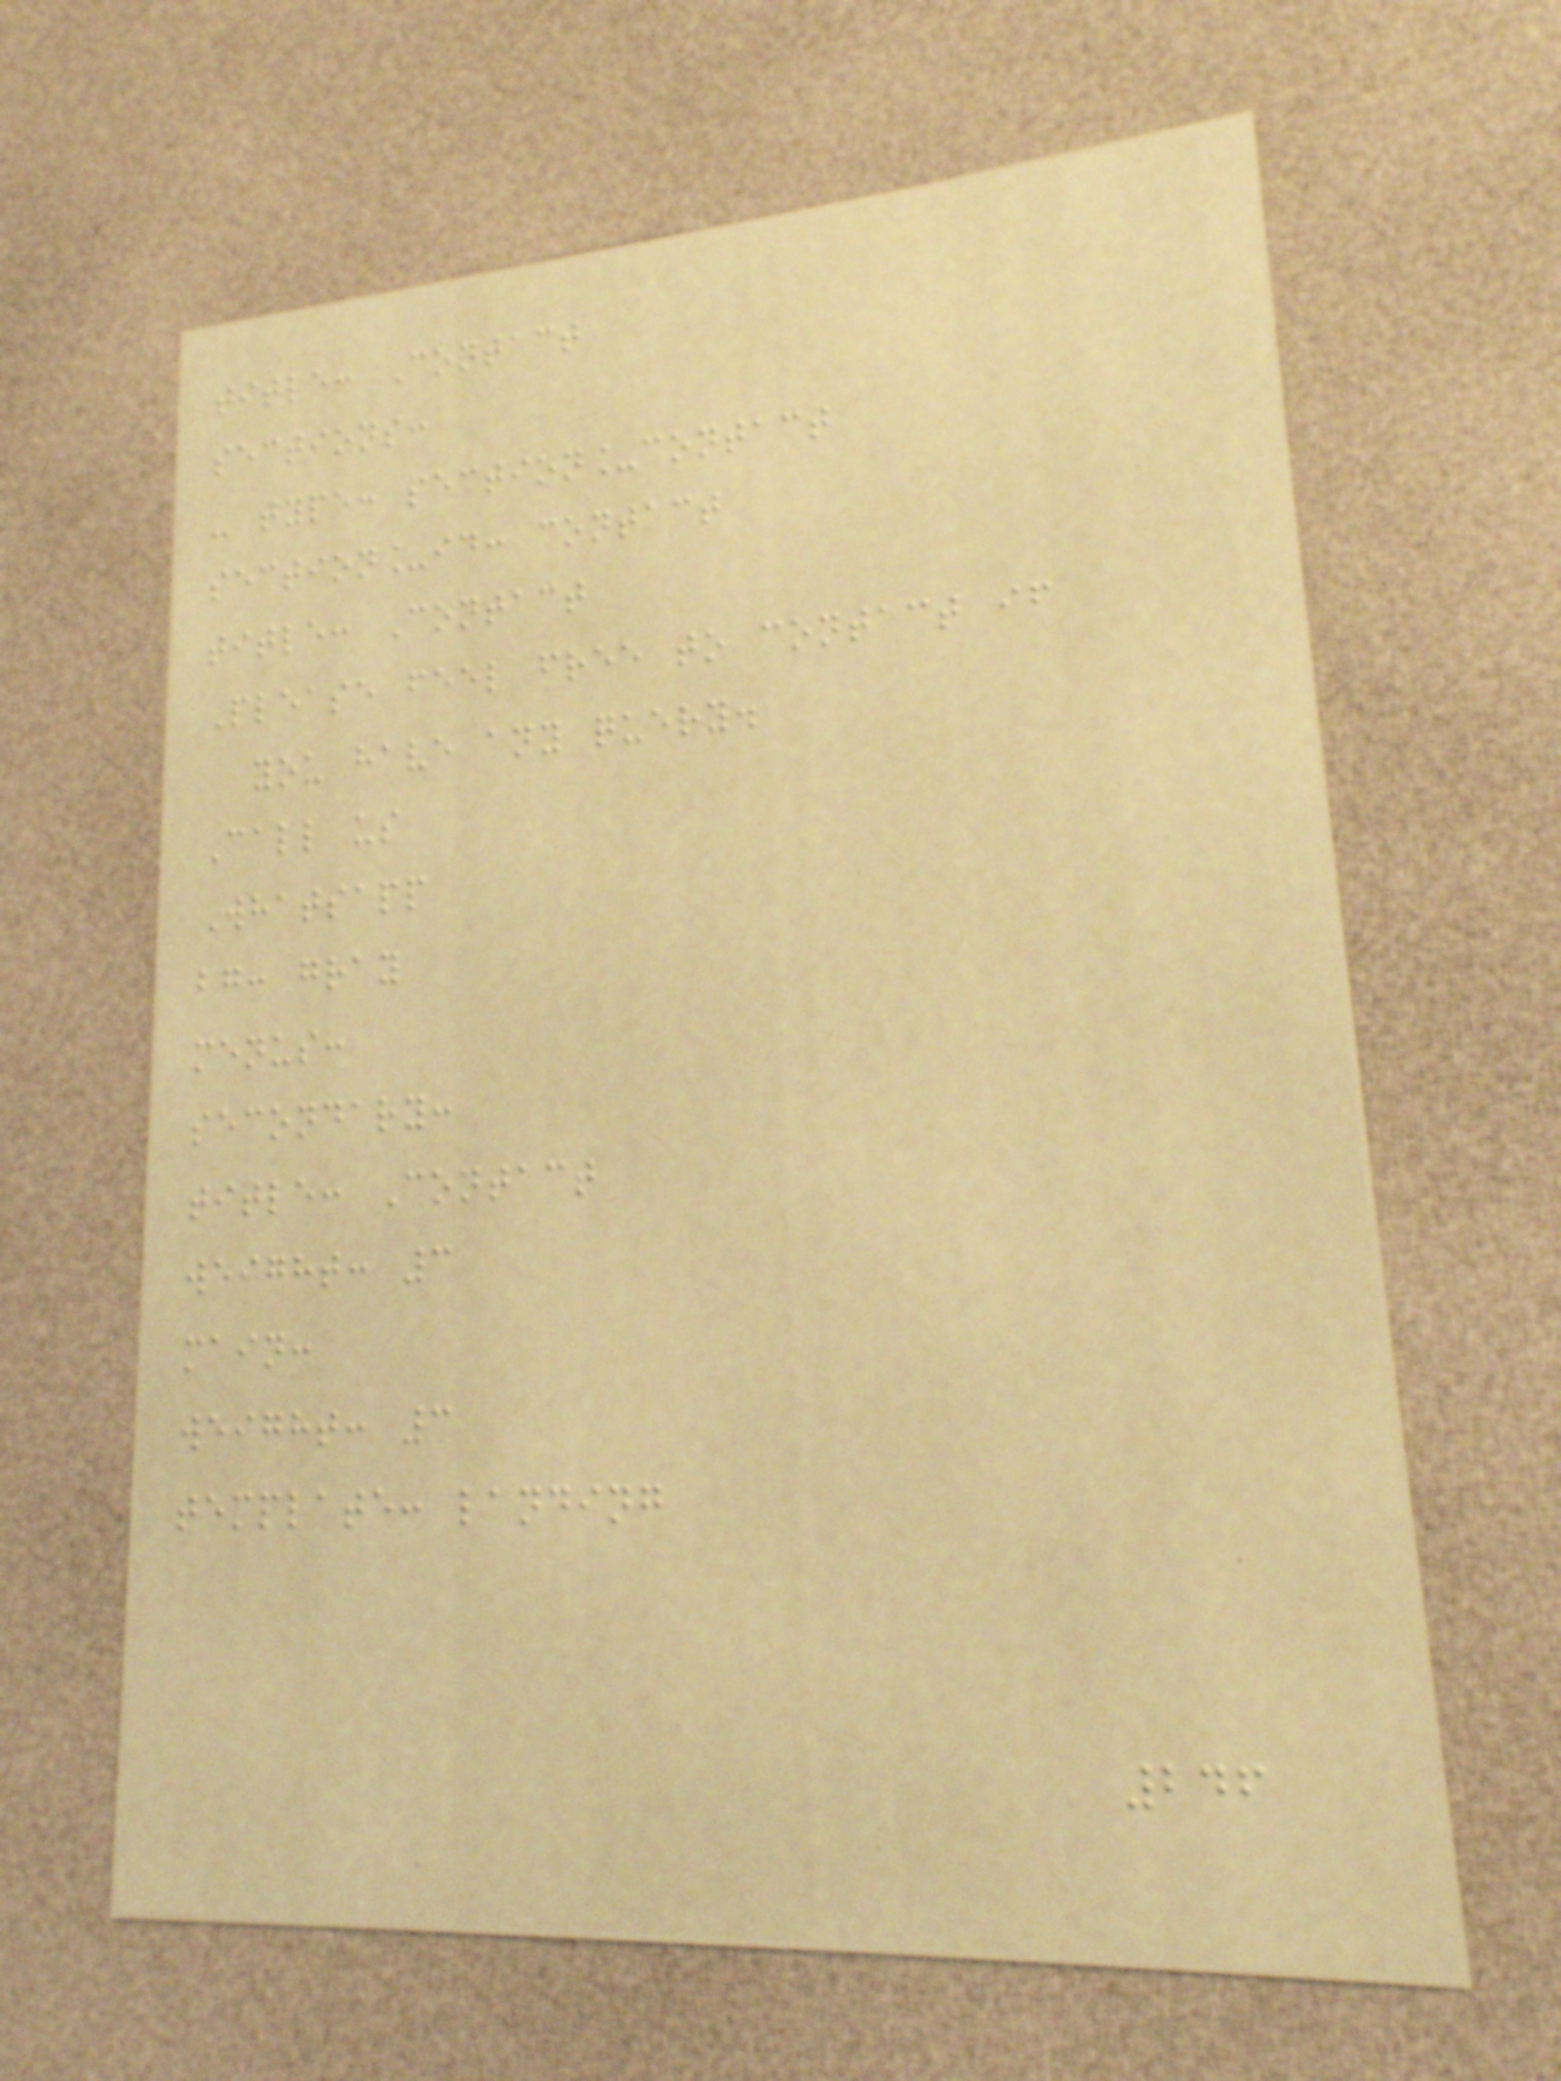title: Contact
sections:
- type: section_contact
section_id: contact
title: Contact
Please feel free to contact if
you have any query.
Call us
Whatsapp
bg: gray
menus:
secondary:
title: Contact
weight: 3
main:
weight: 3
template: landing
246
